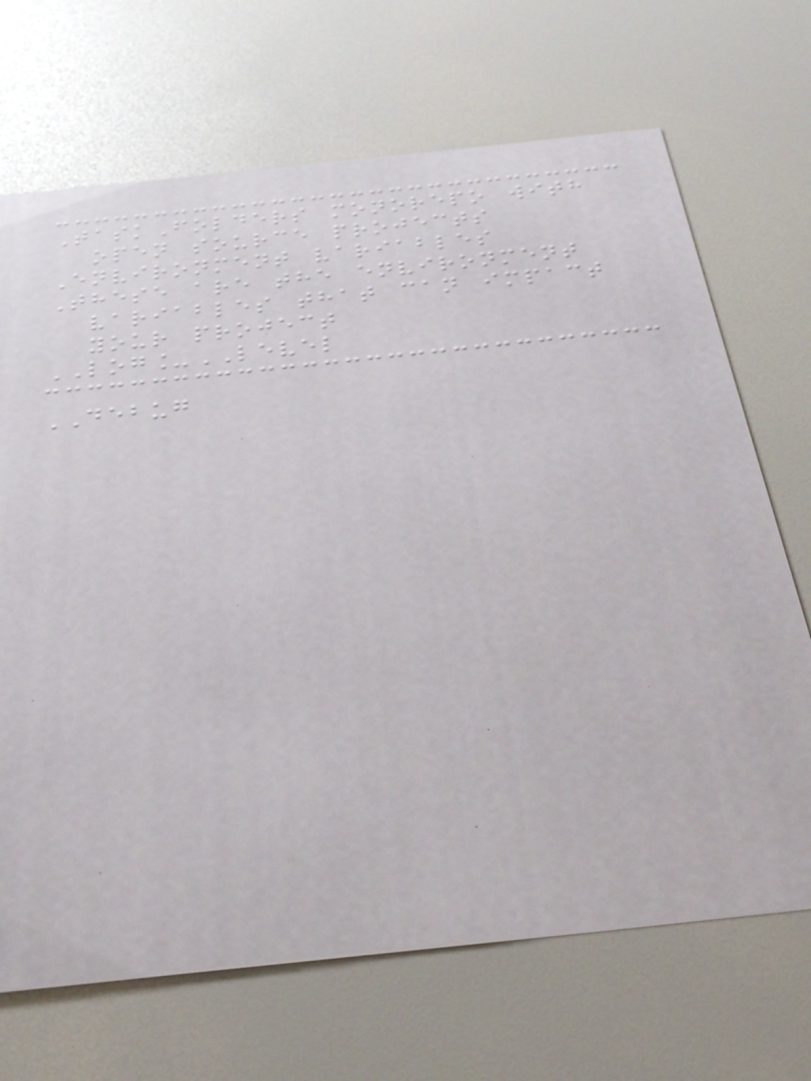TaskFolders monorepo with
open source projects
Environment variables
These are the environment
variables that can impact
your project
LOG_LEVEL
DEBUG
